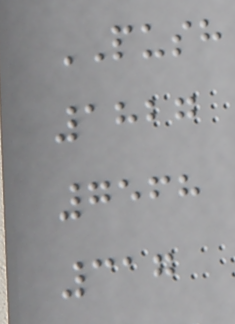PUSH
1827
7568
317
